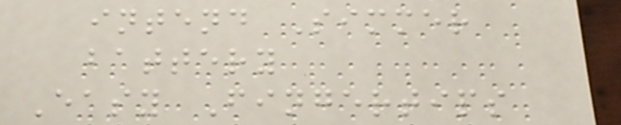intend Simmer
battery
Easy Fingertips
